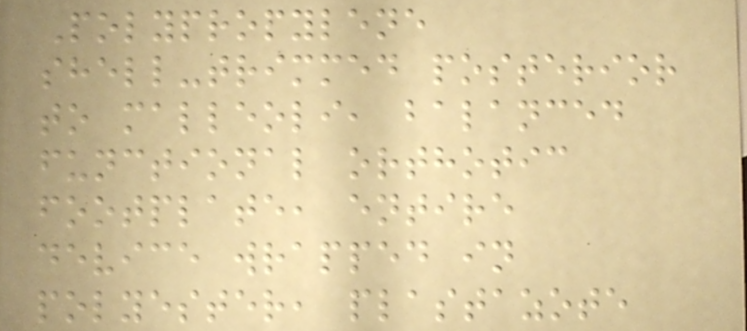Polypropylene
shell-trimmed posterior
to malleoli, balanced
functional orthotic
footplate, entire
device wrapped in
polyester, plastazote
